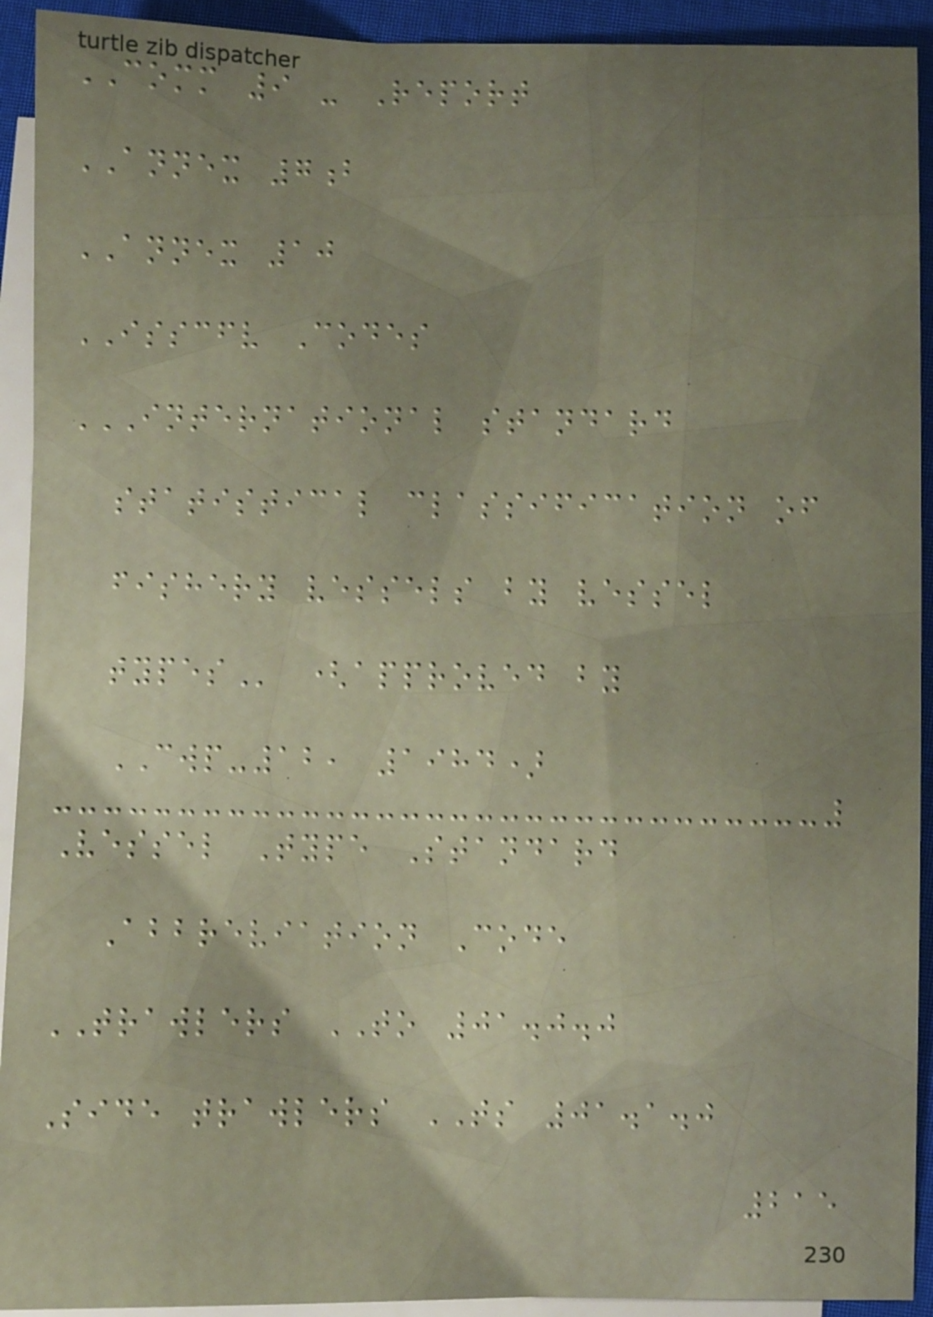COMM 9 - Report
ANNEX 7b
ANNEX 10
ISSCFV Codes
INTERNATIONAL STANDARD
STATISTICAL CLASSIFICATION OF
FISHERY VESSELS BY VESSEL
TYPES (approved by
CWP-12, 1984)
Vessel Type Standard
Abbreviation Code
TRAWLERS TO 01.0.0
Side trawlers TS 01.1.0
215
